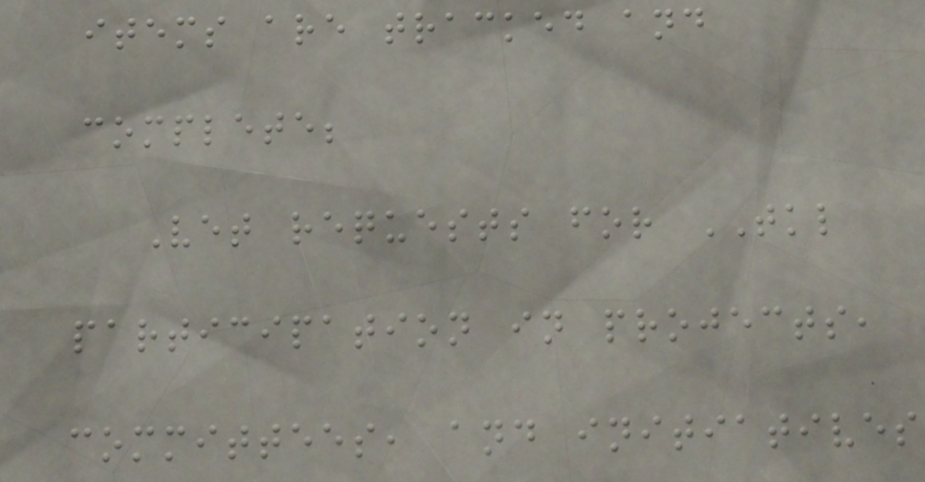items are tracked and
complete;
Vet requests for TKL
participation in projects,
committees, and initiatives
